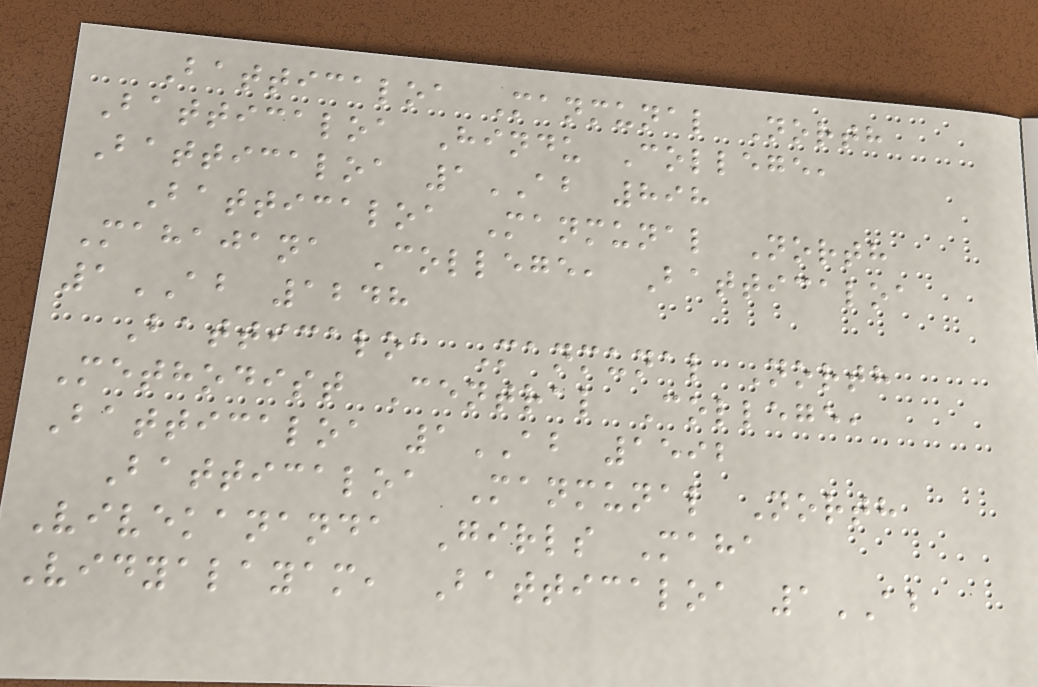Batticaloa Manmunal North
Batticaloa Hindu College,
Batticaloa 1AB 898
Batticaloa Manmunal North
Mahajana College, Batticaloa
1AB 1248
Batticaloa Manmunal North
Methodist Central College,
Batticaloa 1AB 1592
Batticaloa Manmunal North
Vivekananda Girls Maha
Vidyalayam, Batticaloa 1AB
